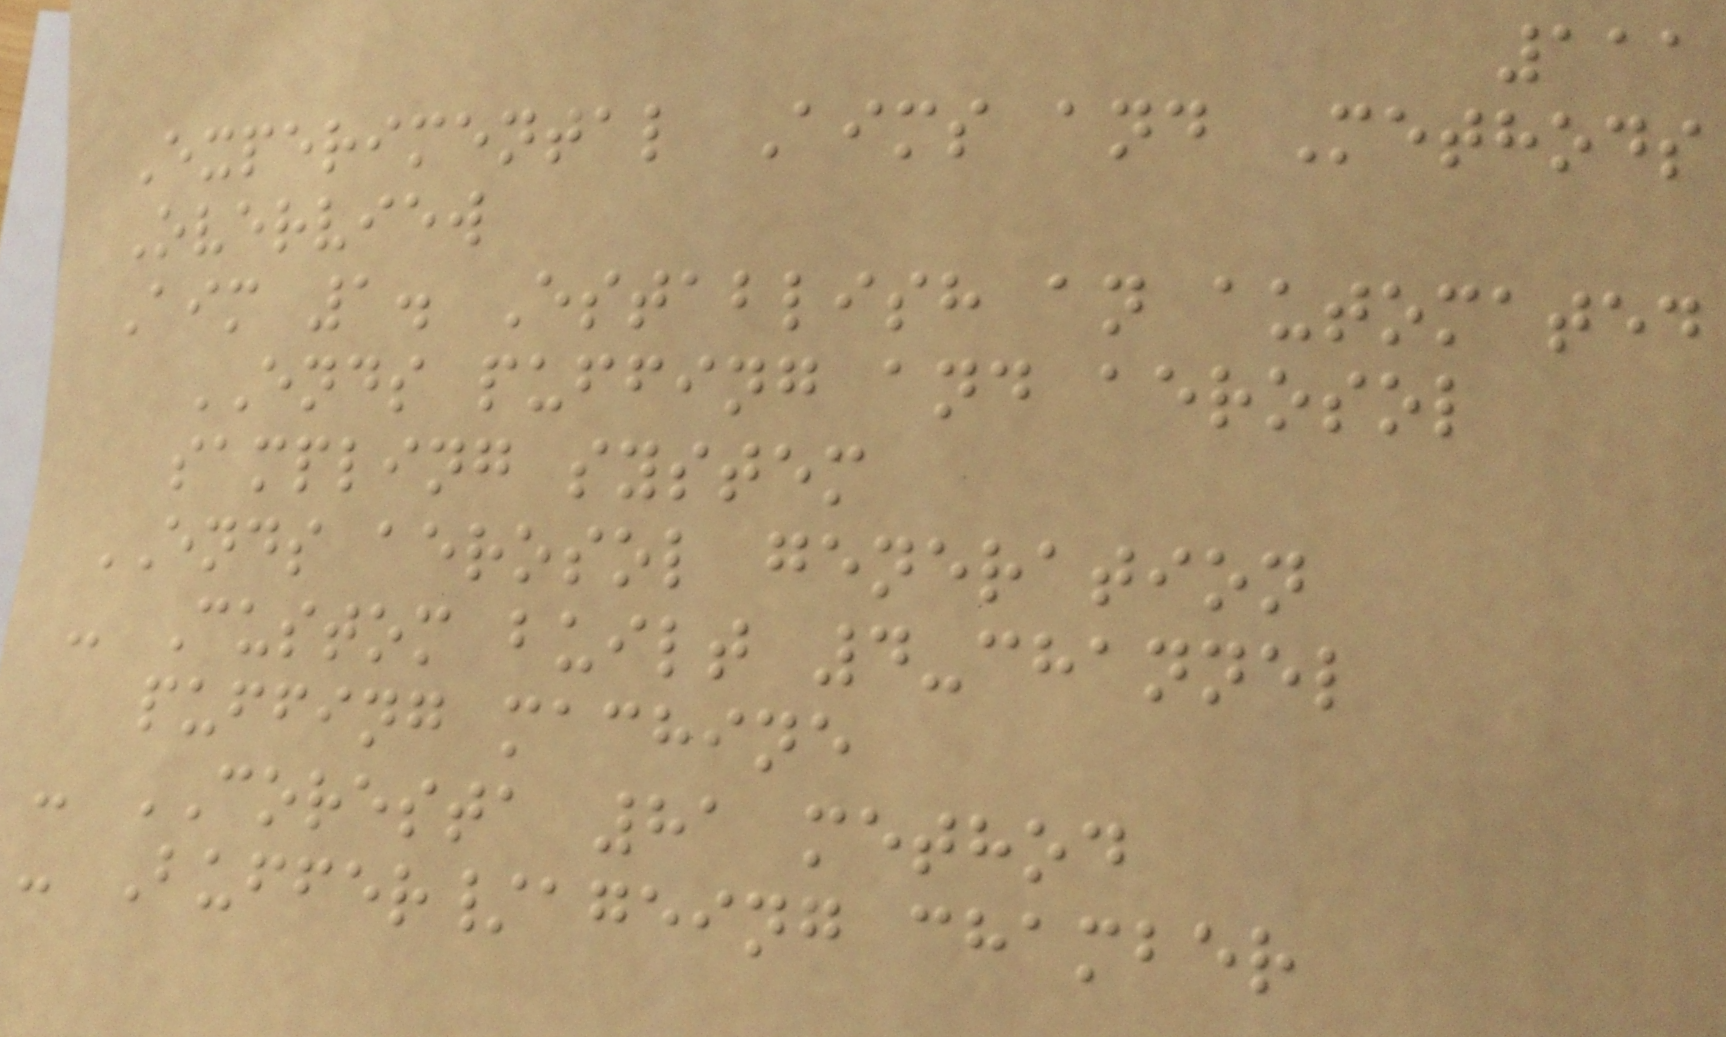111
Experimental Aims and Methods
Overview
Aim 1. Establish an automated
ENDS puffing and aerosol
sampling system
ENDS aerosol generation
- Custom built 4-channel
puffing machine
- CORESTA 81 method
- Buffer/ageing chamber
